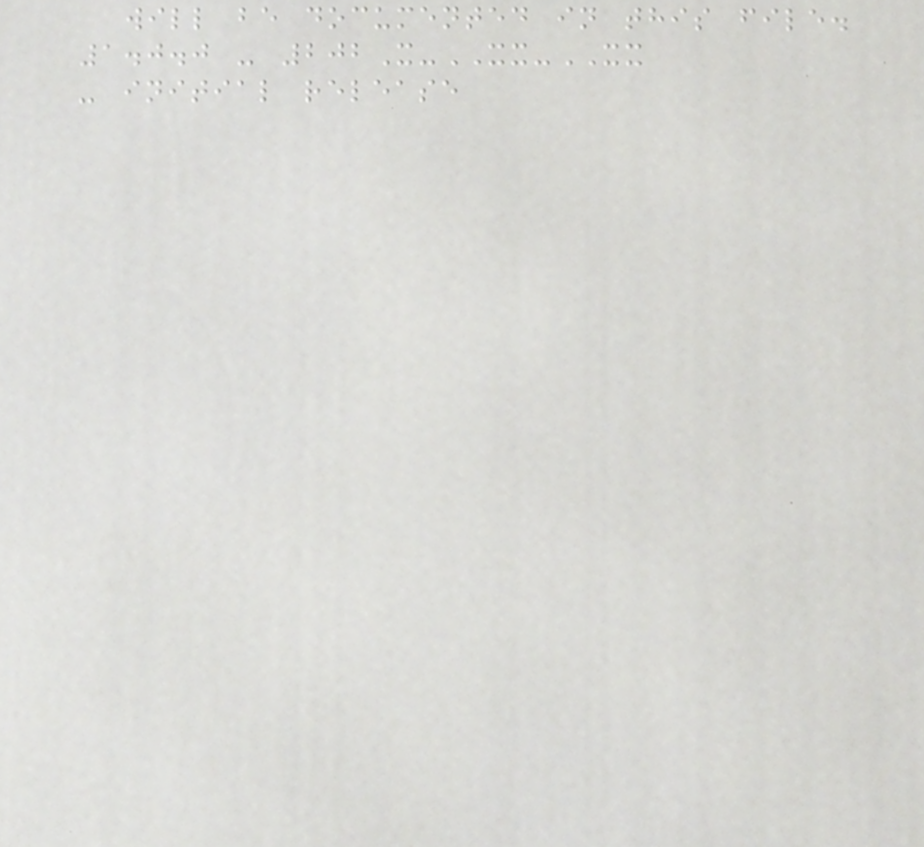will be documented in this file.
1.0.0 - 202X-XX-XX
- initial release
